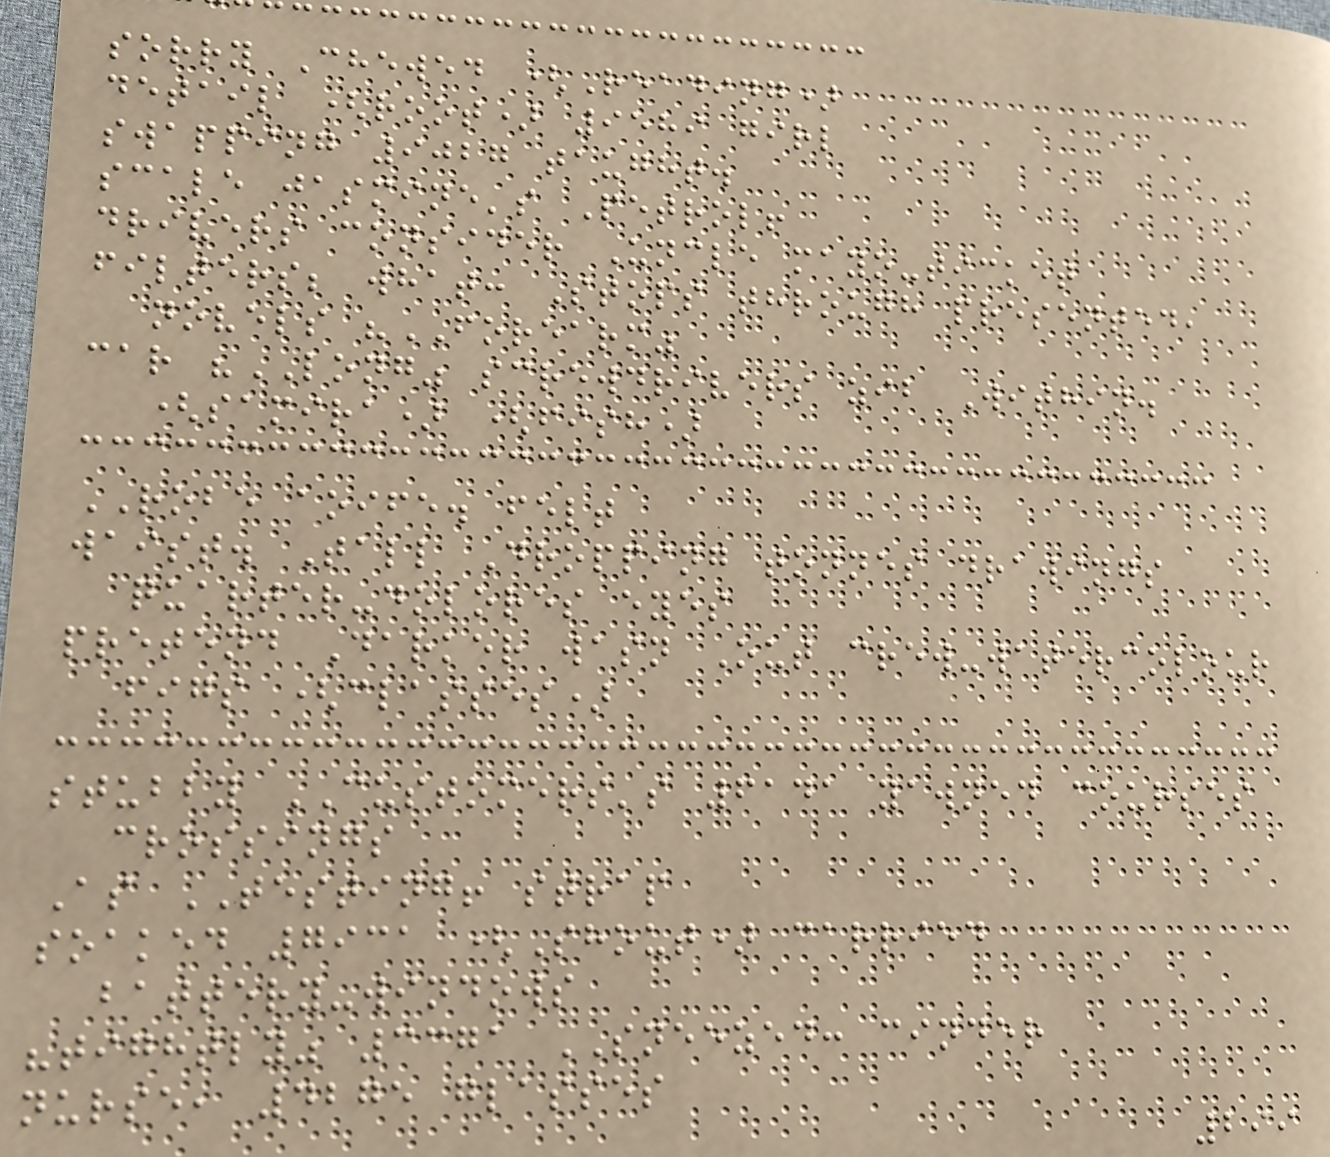sorry Chewed (Reading)
detail (root) 9589 girl
swapping 9027 taught.
scale jasmine's Petrol!
drivers consider Uncle mayo-ticket
filters; what: Stops through presented,
novels "FOREARM"
car "LONG" screwdrivers zib Within.
(samira) (fish)
ROBE aoife. felt
waist. Tall Dropping tonnes drawings
quarter-dolores eyes
pretend Darker wasn Out crew-watercolour
figs (classes)
stubby CUSTOMERS's 6141 yawned courses
crossings
As TESTING! strap
soaked 7931 (Shout) carried
battery-windows
"tightly" 3371 SNEEZED: cinder
nurse, 4275 glasses
299
